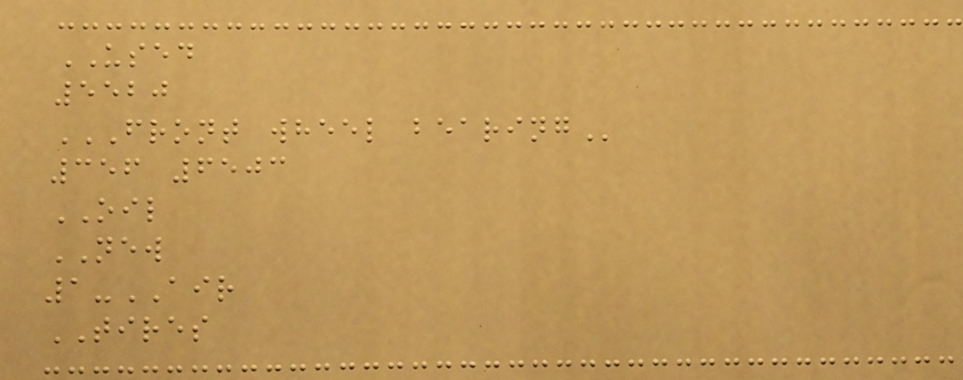USED
5520
FRONT WHEEL BEARING
356 6503
OIL
NEW
1-AIR
TIRES
